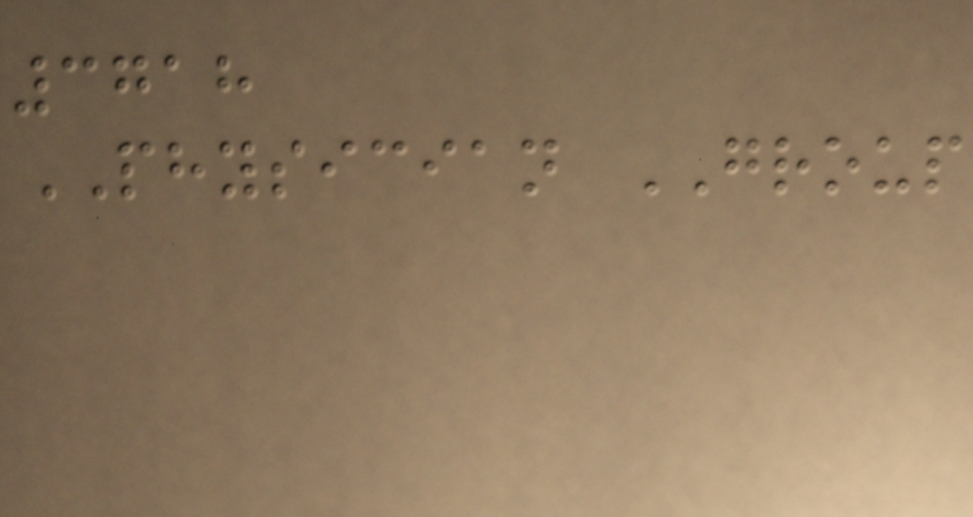3718
PHYSICIAN GROUP
